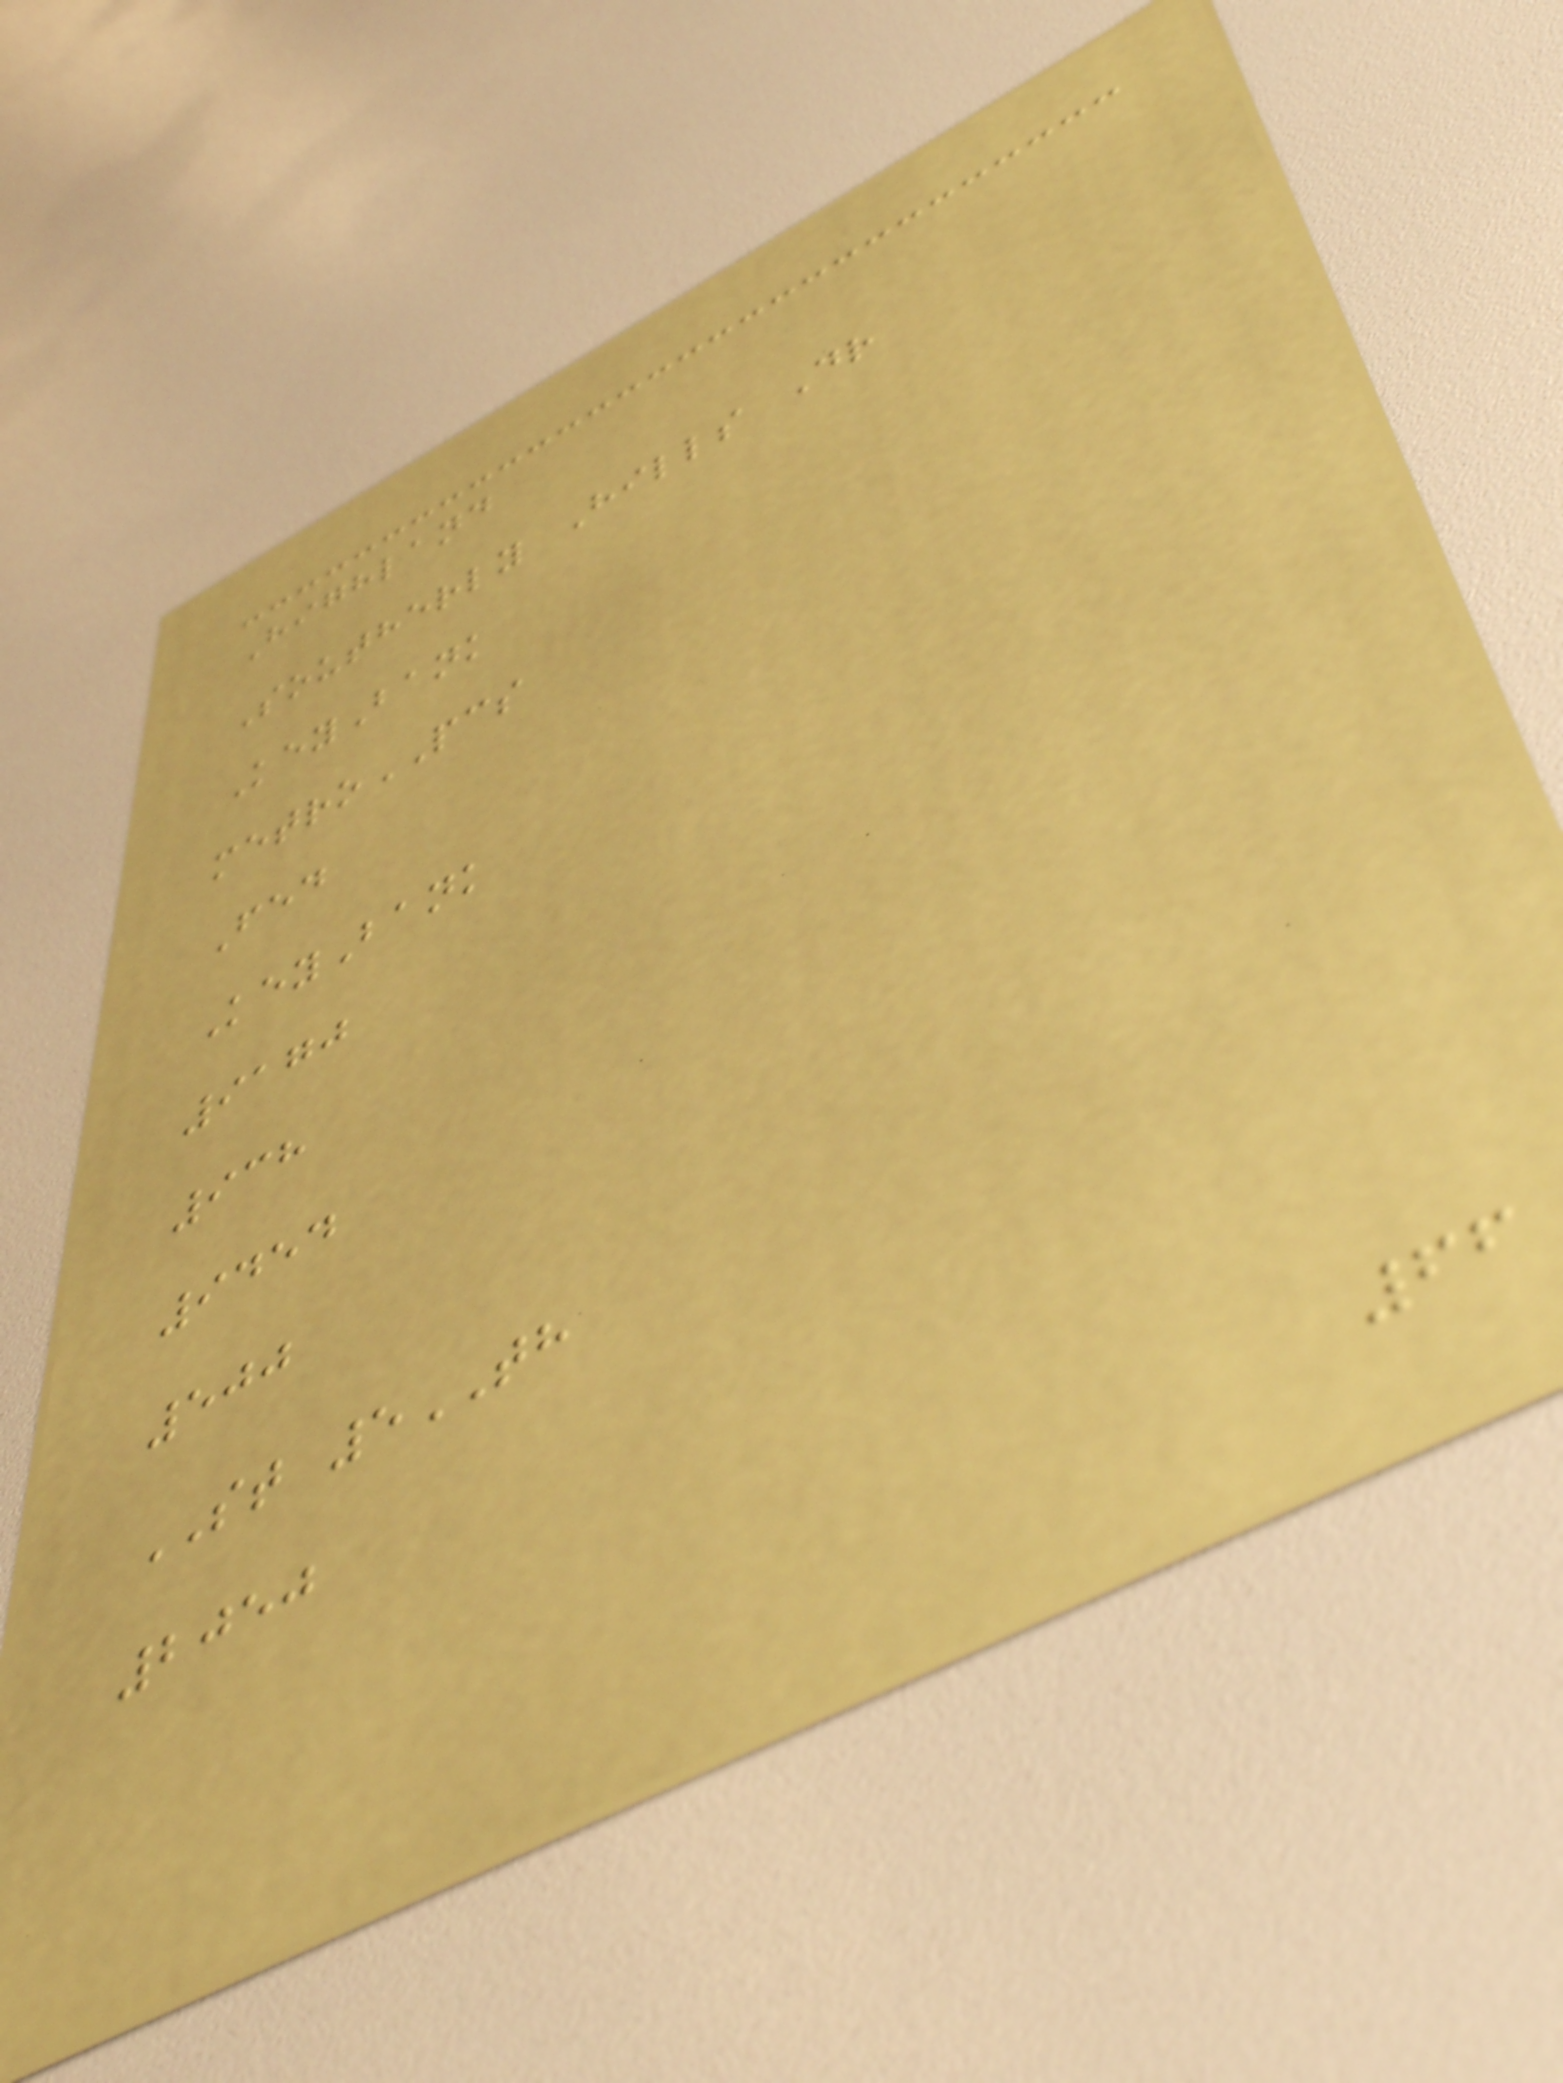Highland
Southerly Hills Dr
KeyBank
metroPCS
Fed
KeyBank
9170
938
9454
500
ST 5TH
2050
66
